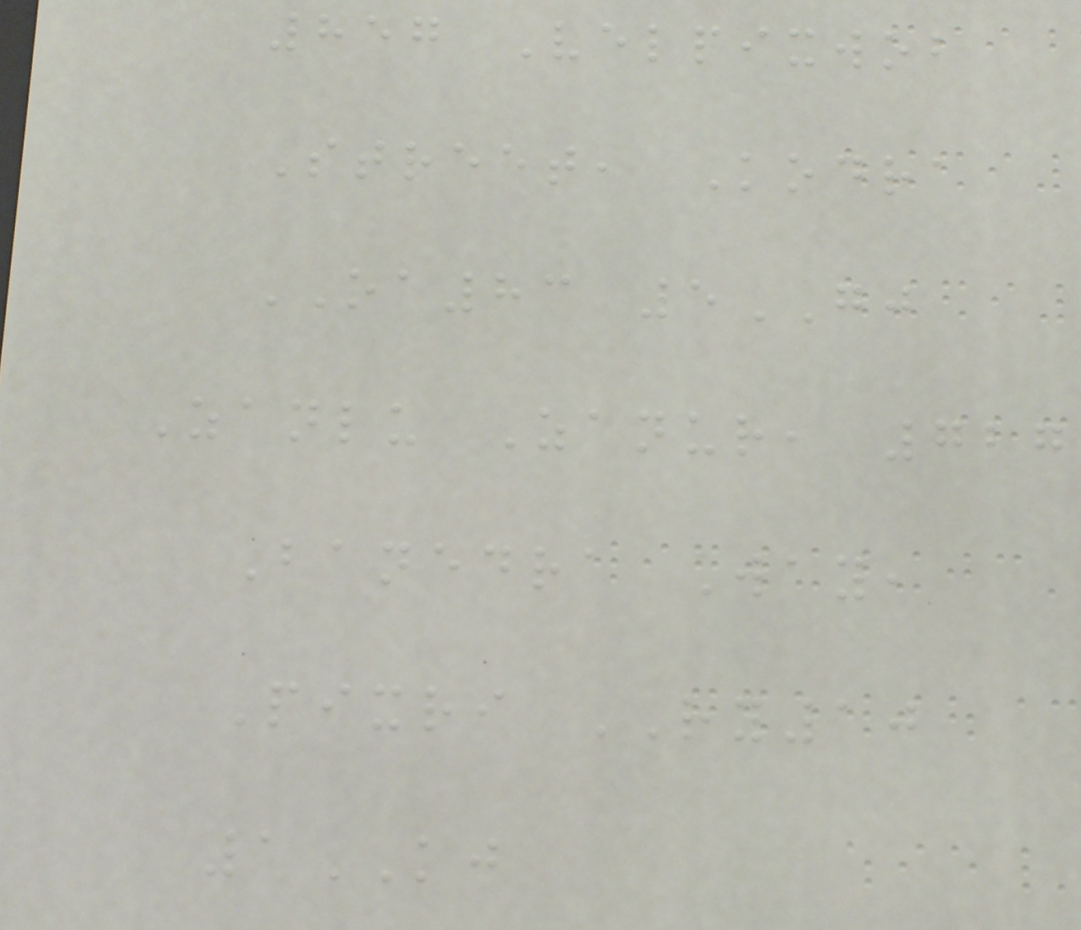857 Velpixwob
Street, Kodra
OA83 5GJ
Zanlu Zanur, 727
Banedra Way,
Pixri RY10
1KJ
